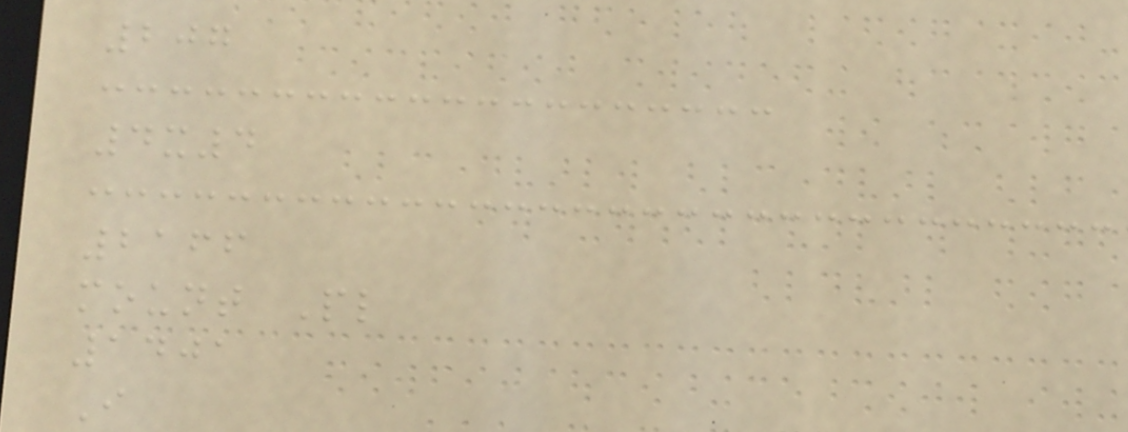207
4x4
2166
mount Pl
1401
I
